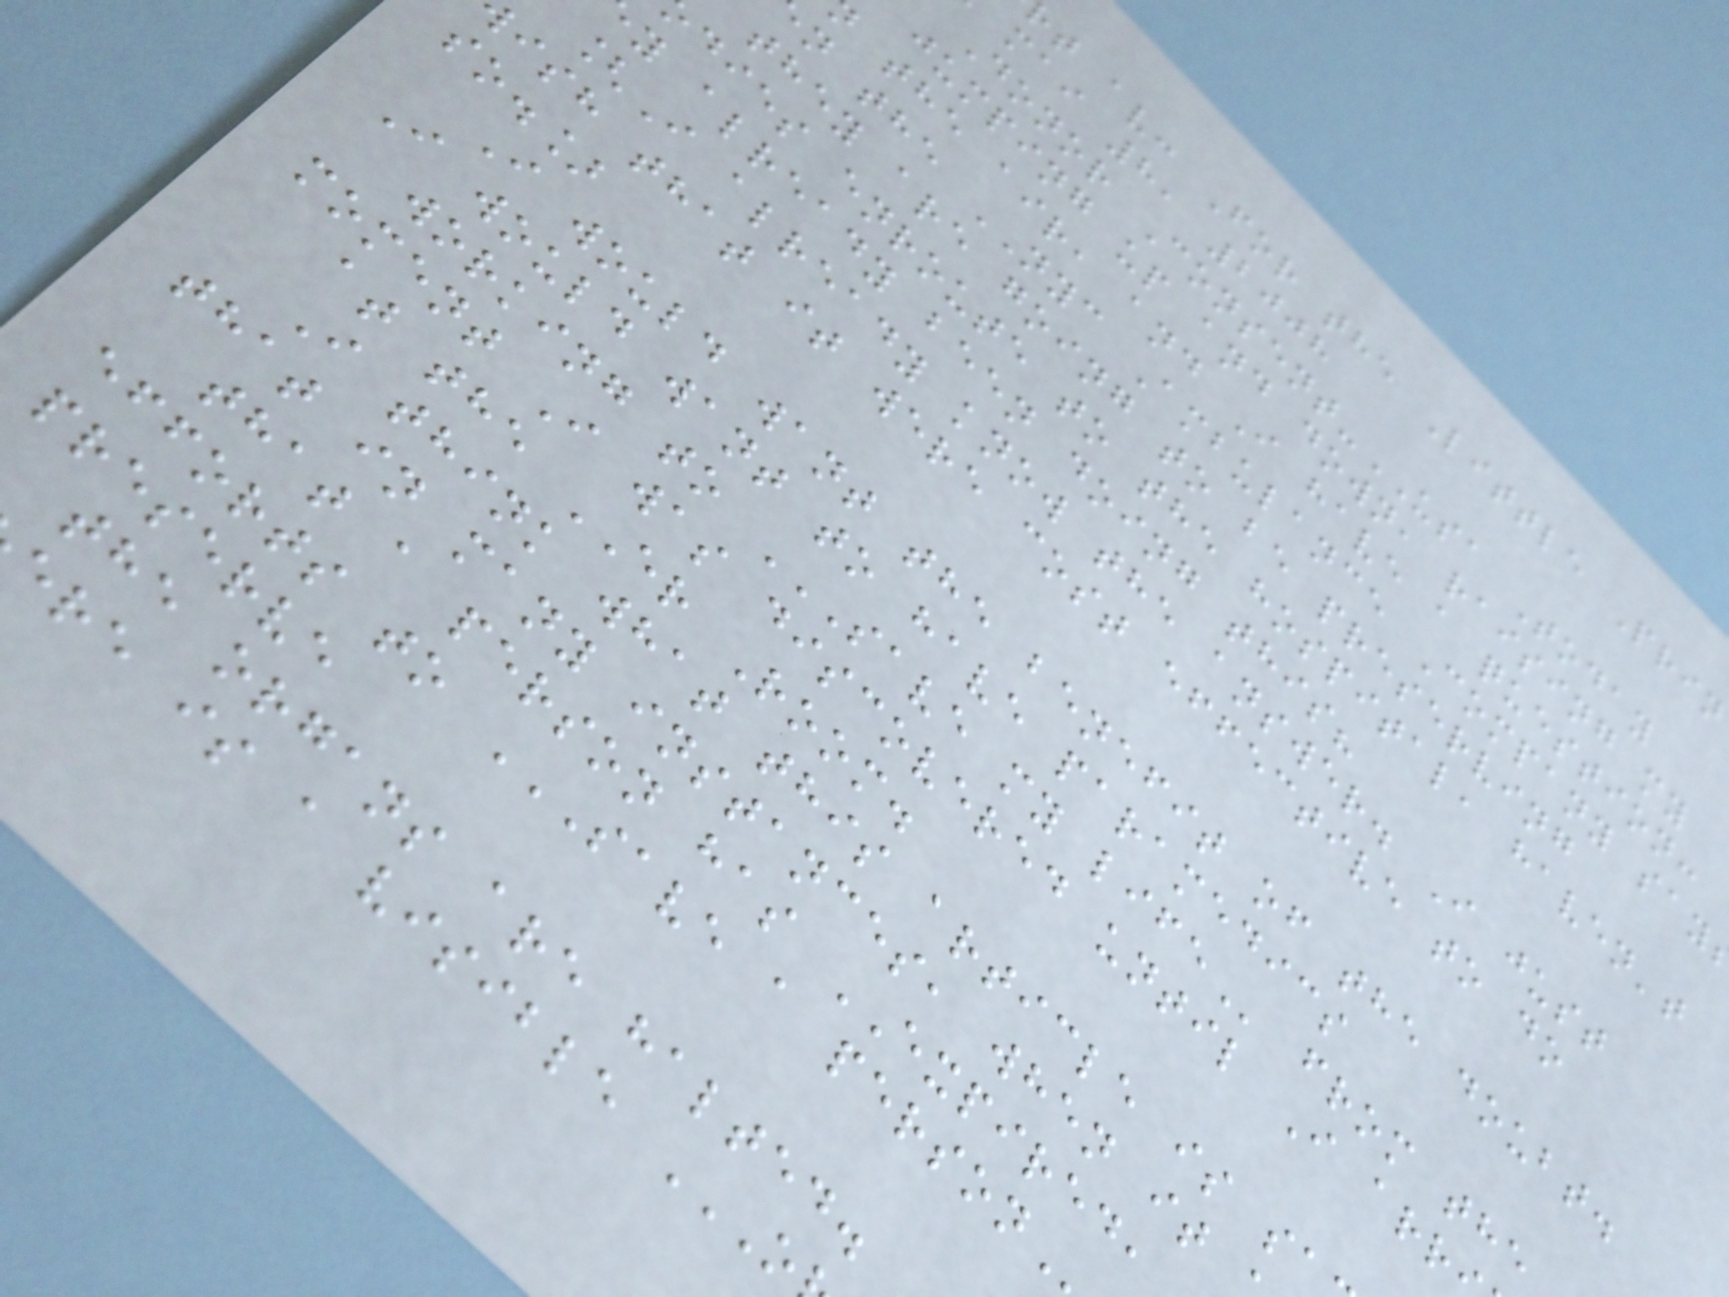rt av: For the Little Prin
mai 8, 2008
Donor Consent-USA Today
jumping up and down, raising my
the air, and I have a question:
n the NYC Ambulance Company say
they are going to be preserving
dies enroute to the hospital, haven't
y already been doing this?
[I already know the answer. I just
ish that it were cost effective to do
so.]
I would want the benefit of the doubt.
I would want to have paramedics
working to SAVE MY LIFE from the
moment I was discovered until I arr
at the ER Room.
I think what this article is sa
that in many instances, when it
that a person has EXPIRED,
preserve
the organs are halted.
ere is a visible
